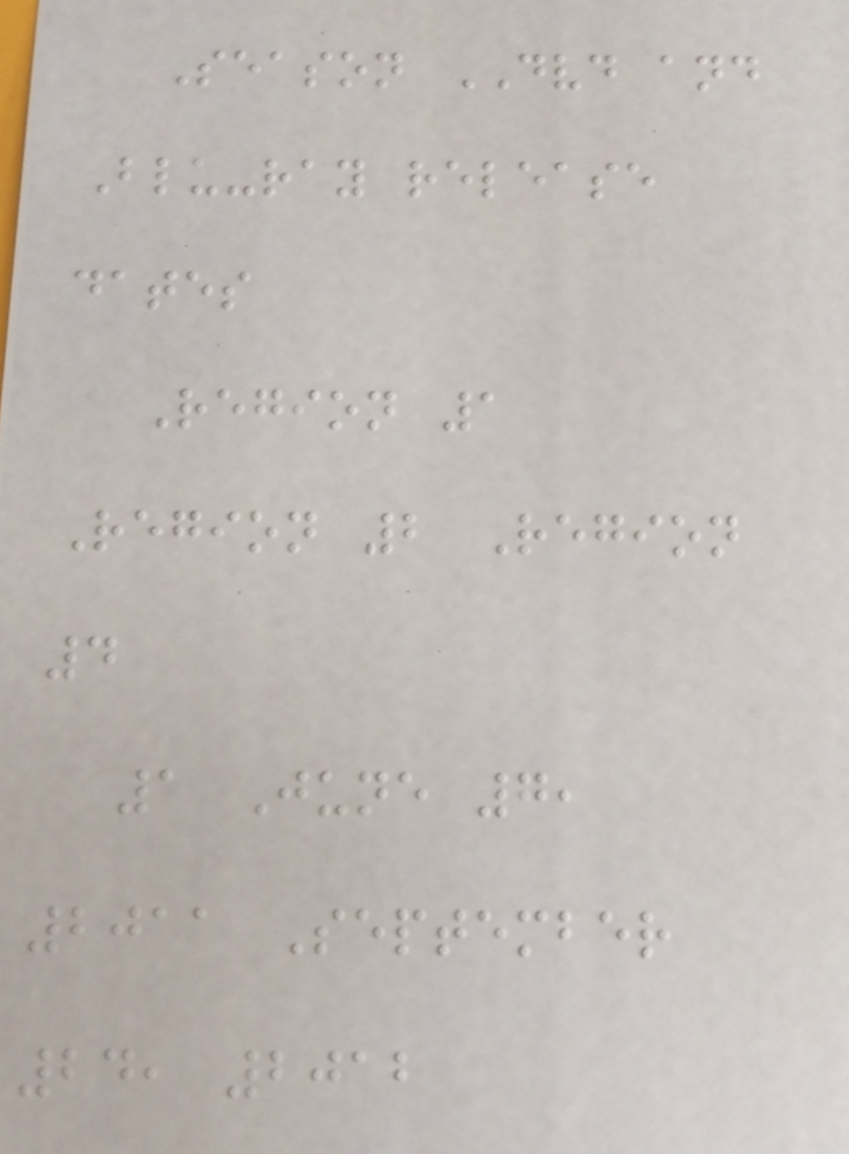Season DVD and
Blu-ray release
dates
Region 1
Region 2 Region
4
1 June 7,
2011 September
24, 2012
